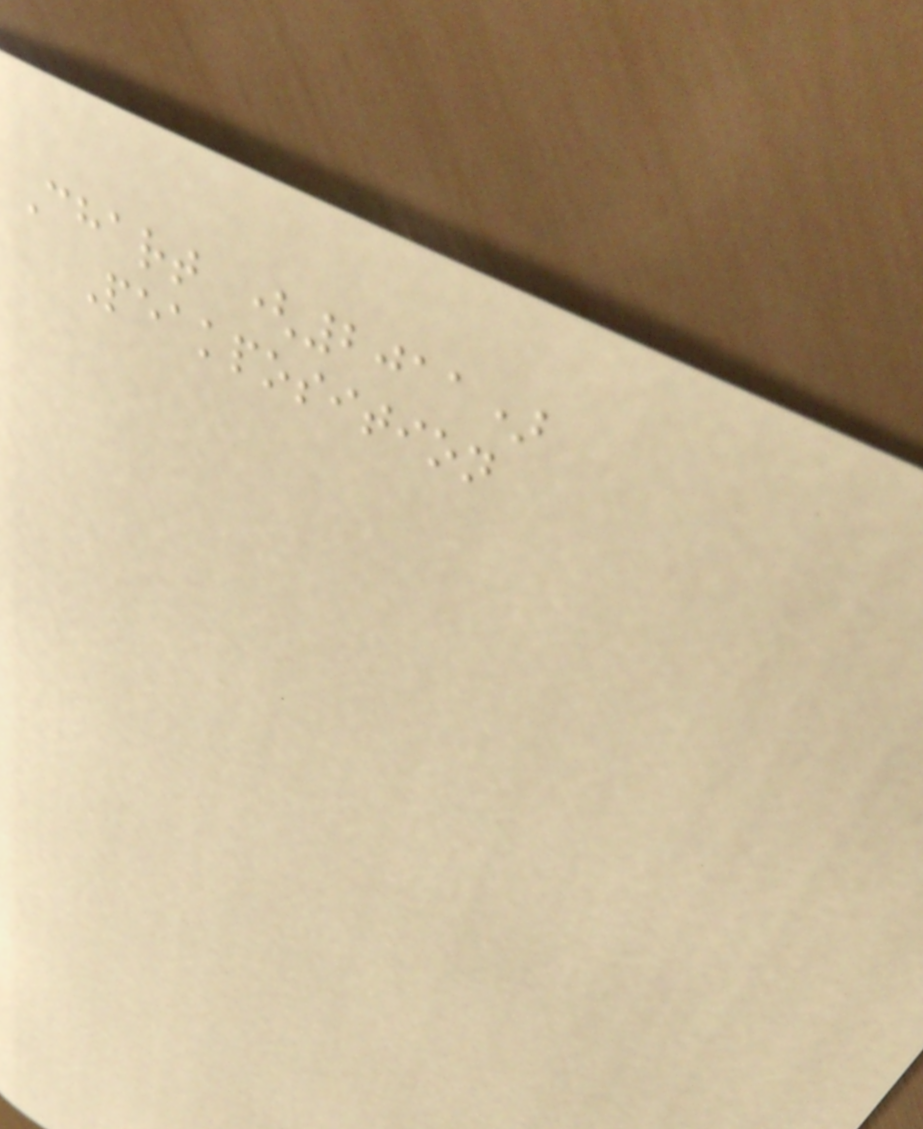Chart (2011)
Peakposition
